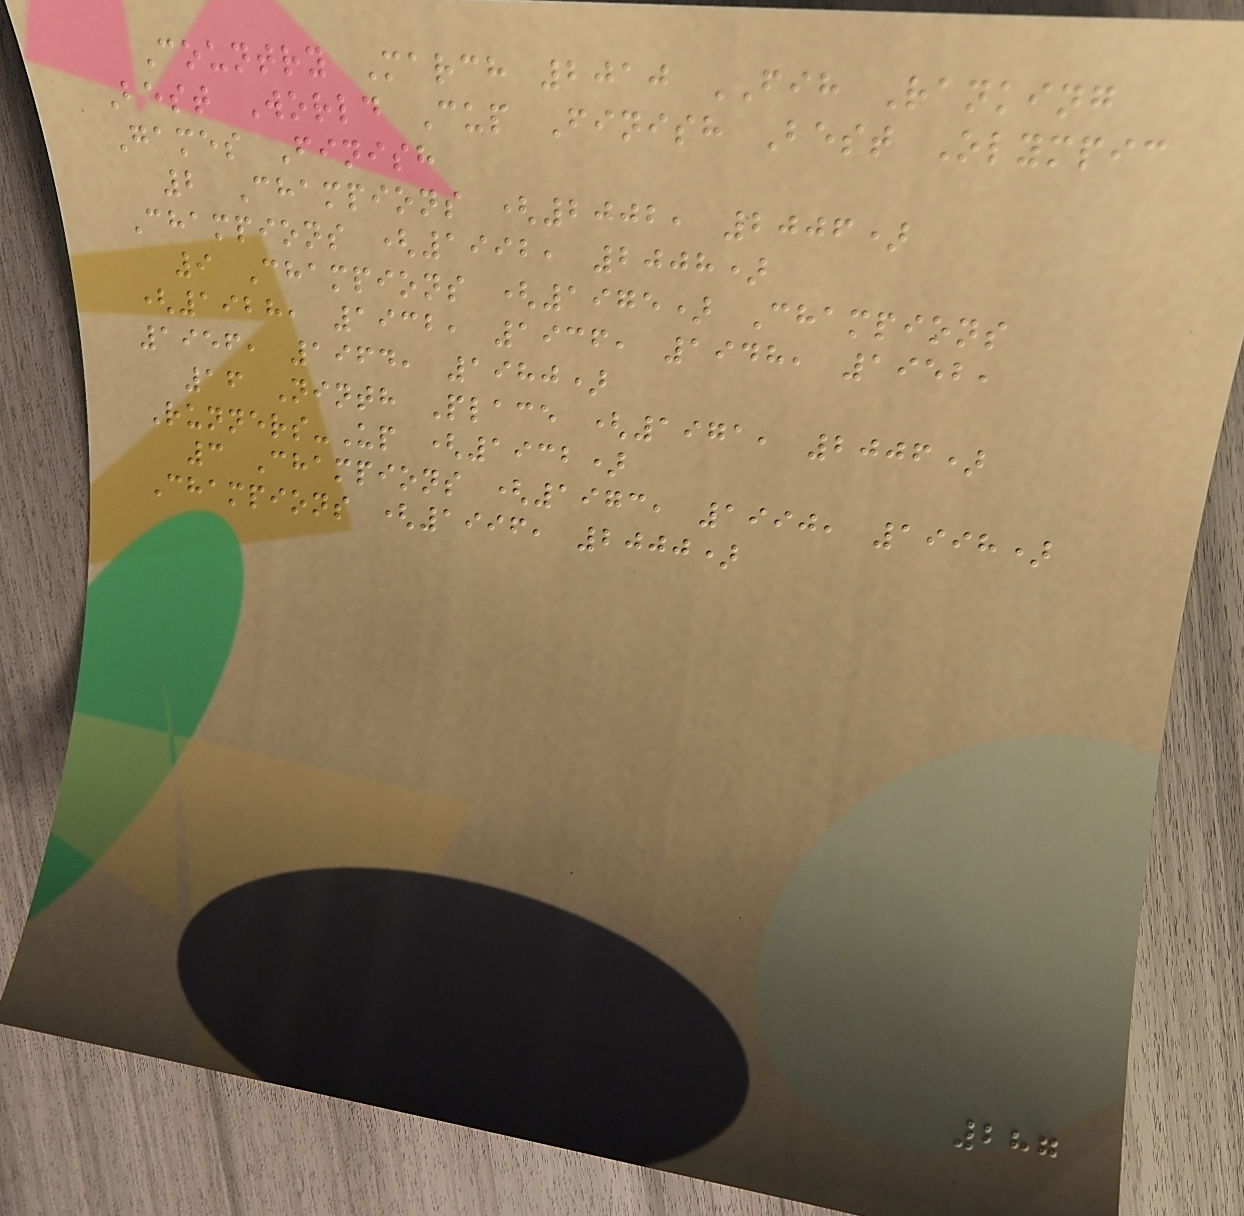Country March 2010 FIH Ranking
Best World Cup Finish Best Olympic
Games Finish
2 Champions (2002, 2006)
Champions (1992, 2008)
9 Champions (1975) Champions
(1928, 1932, 1936, 1948, 1952,
1956, 1964, 1980)
16 Ninth Place (1971, 2006)
Runners-Up (1932)
3 Champions (1973, 1990, 1998)
Champions (1996, 2000)
287
